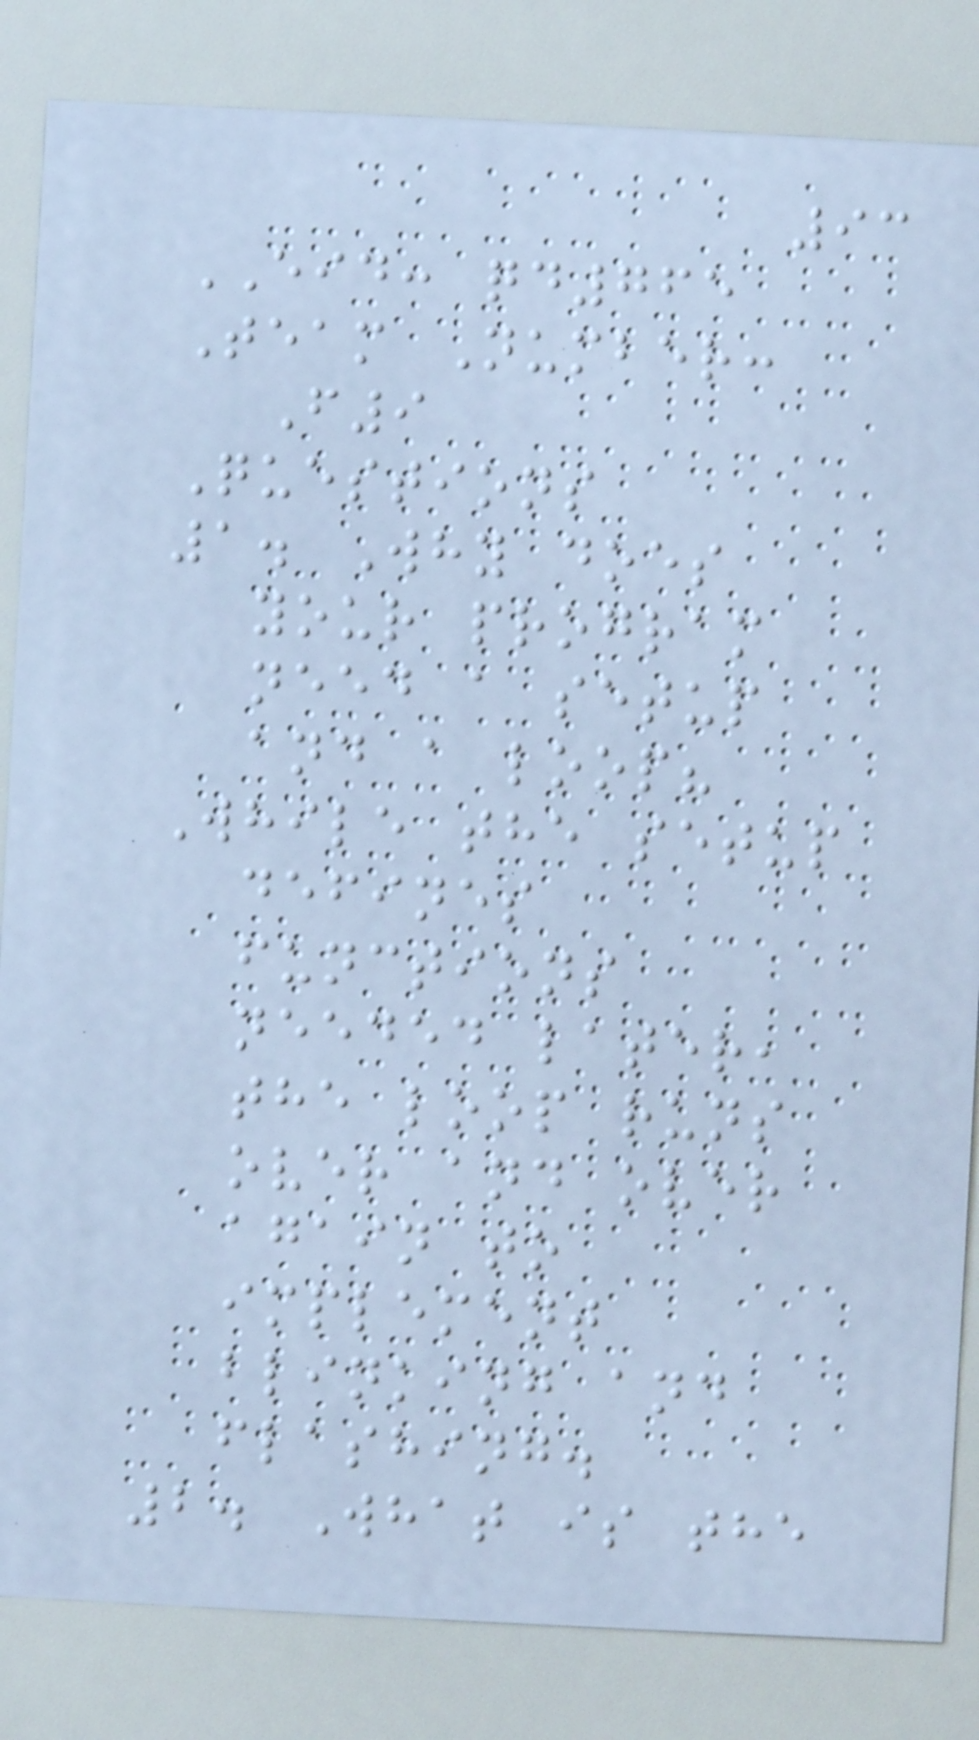93
EID: qd765
Team Number:
F9
Questions
1. Why does
your program
need a setup
and a loop?
While the setup
defines
functions
needed later,
the loop runs
over and over
again to
implement
blinking and
flashing.
2. What is the
